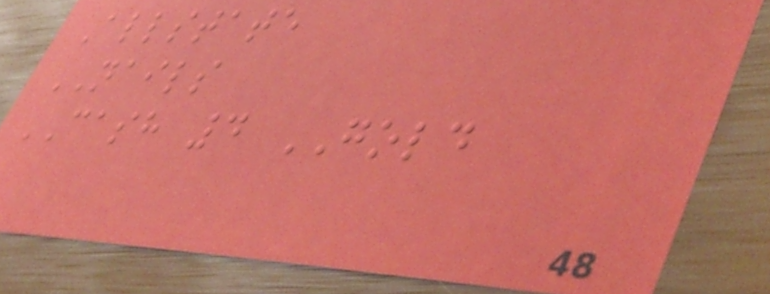Allstate
NAILS
CASH 4 GOLD
